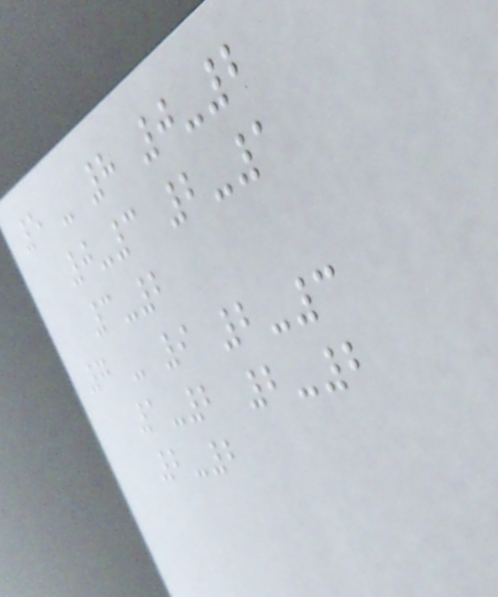5 - 8 0-2
0-3 2-1
3-2
7 - 9 2-3
1-2 2-2
2-2
